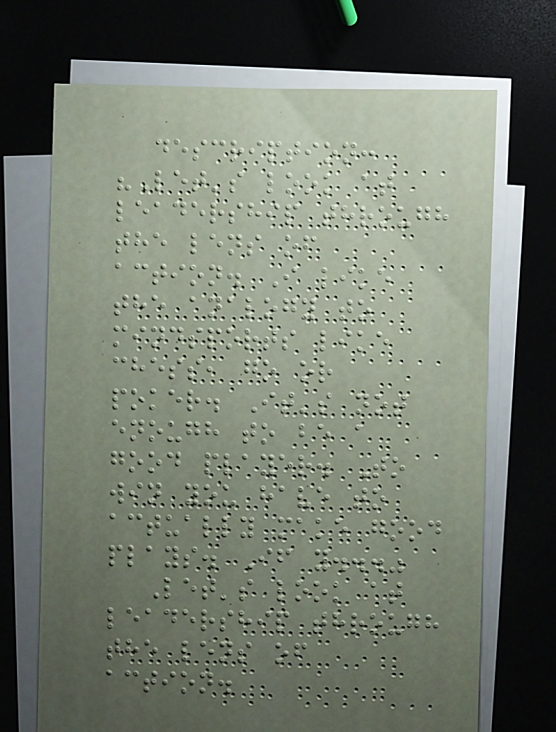description:
"Let's look at
leadership through
the lens of
action. I like
the analogy to
mindsports like
chess, go or
poker. It's not
enough to be a
good player. To
win you have to
actually make good
plays. If y..."
Let's look at
leadership through
the lens of
action.
